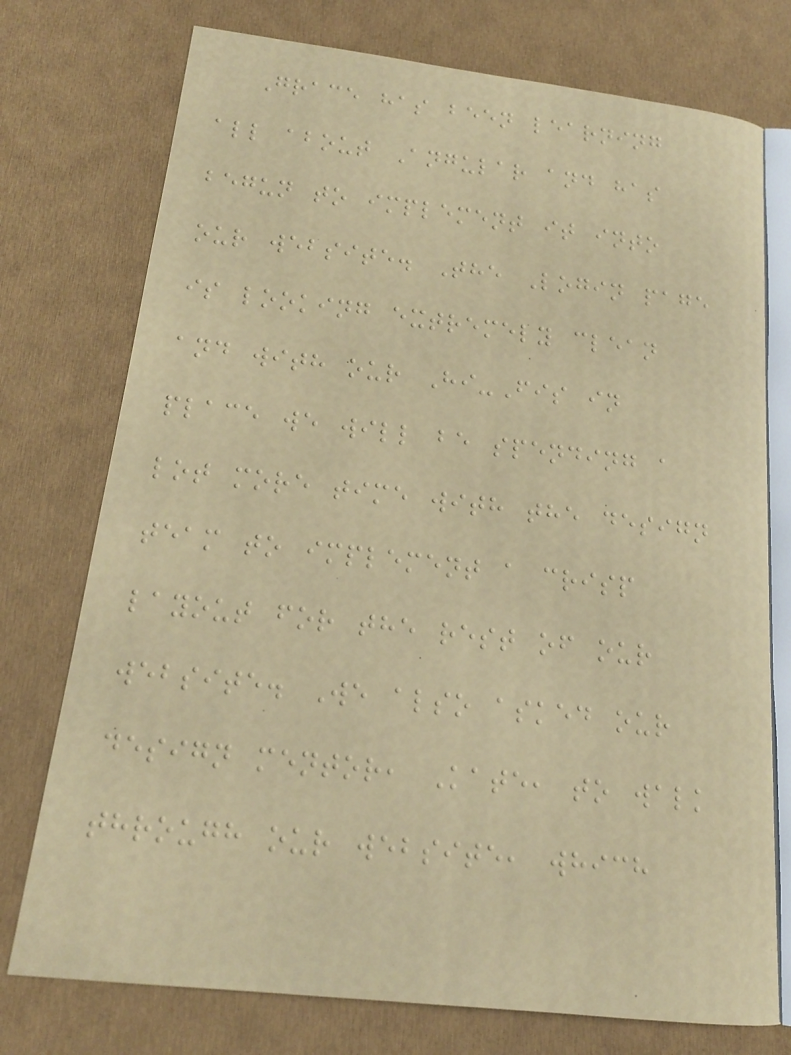Grace has been learning
all about Angular and has
begun to implement it into
our website. The Login page
is looking extremely clean
and with our Hi-Fis in
place we will be spending a
lot more time with the design
team to implement a crisp
layout for the rest of our
website. We also asked our
design mentor, Kate, to walk
through our website, which
